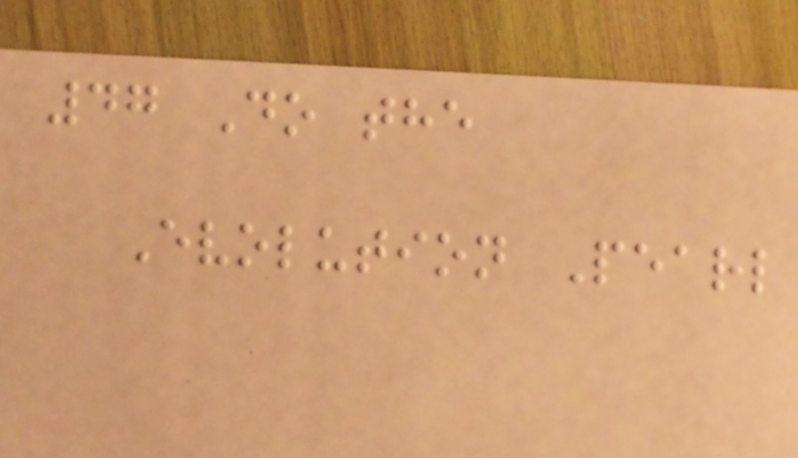47 Do the
Evolution Pearl
